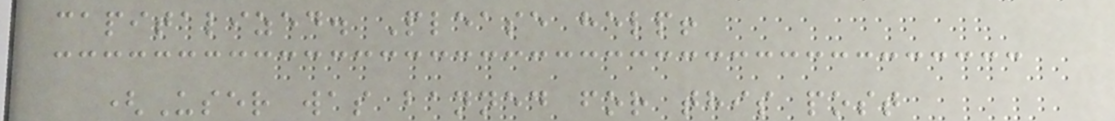capitalized. Please help!
(User was banned for this post
